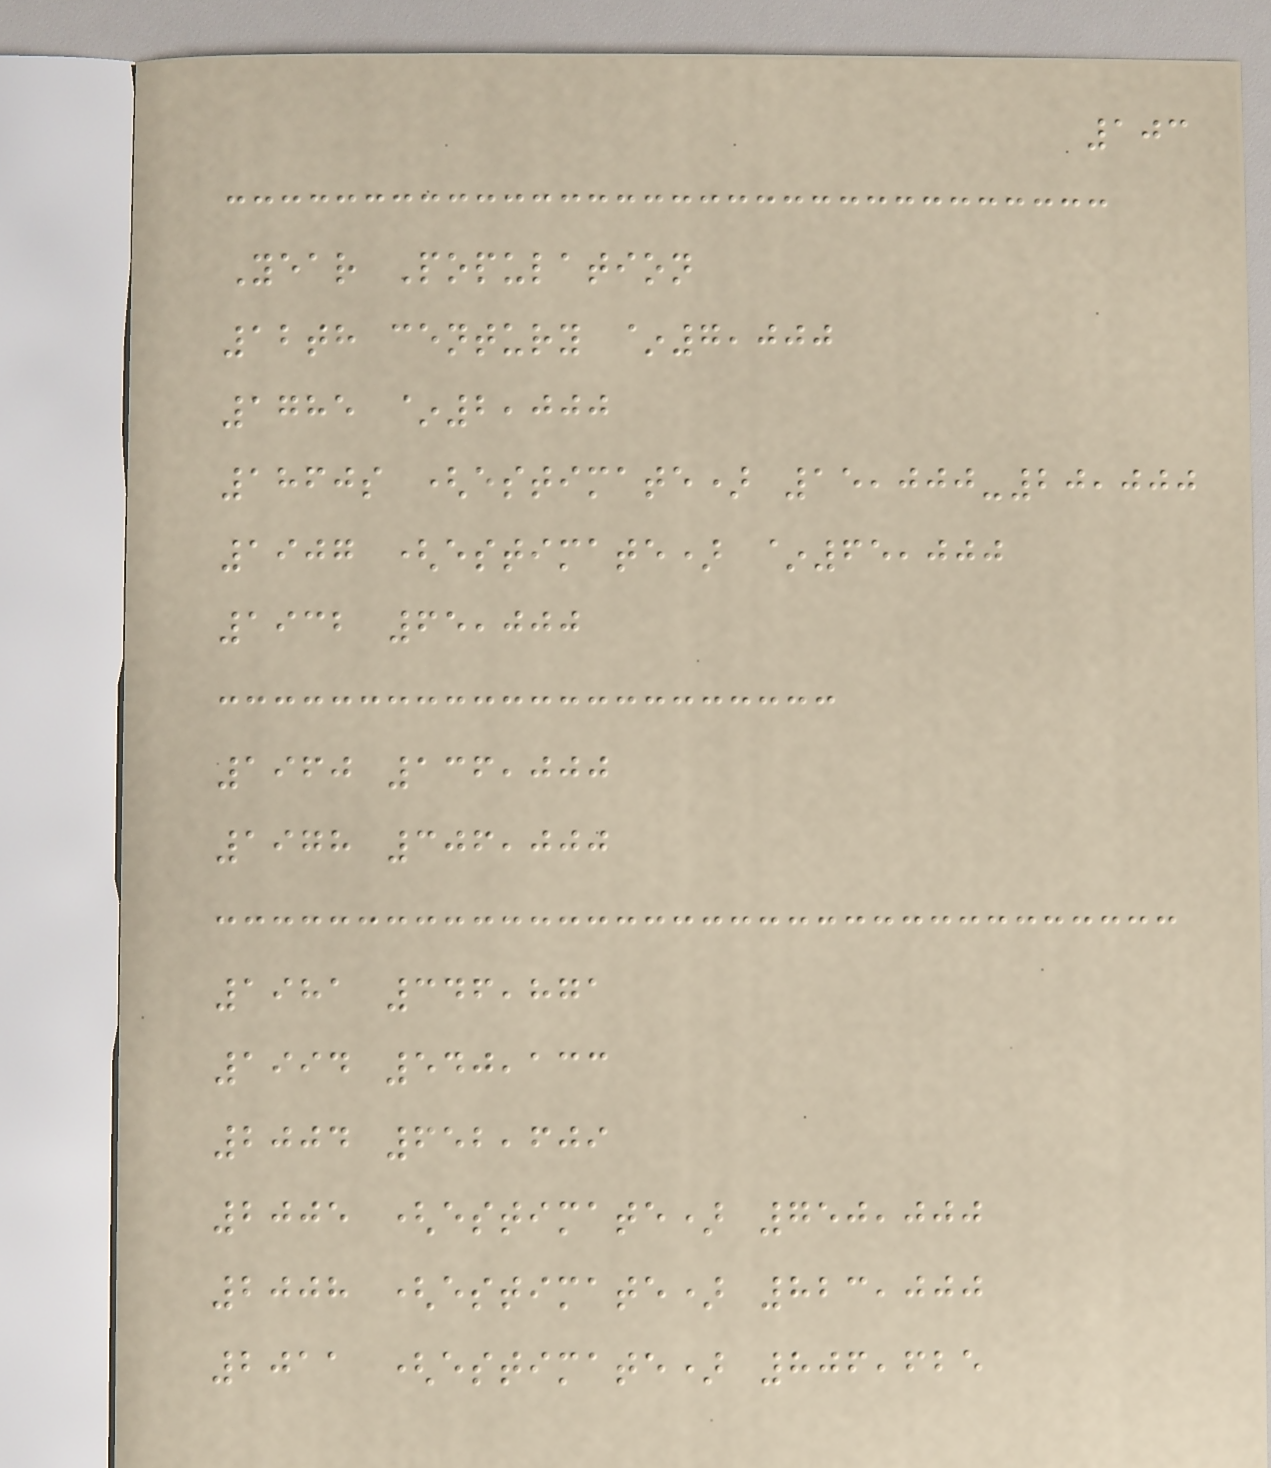103
Year Population
12th century ~7,000
1785 ~2,000
1860s (estimate) 15,000-20,000
1907 (estimate) ~65,000
1932 65,000
1960 136,000
1978 306,000
1981 346,871
1994 540,133
2004 652,609
2005 (estimate) 750,000
2008 (estimate) 823,000
2011 (estimate) 806,625
